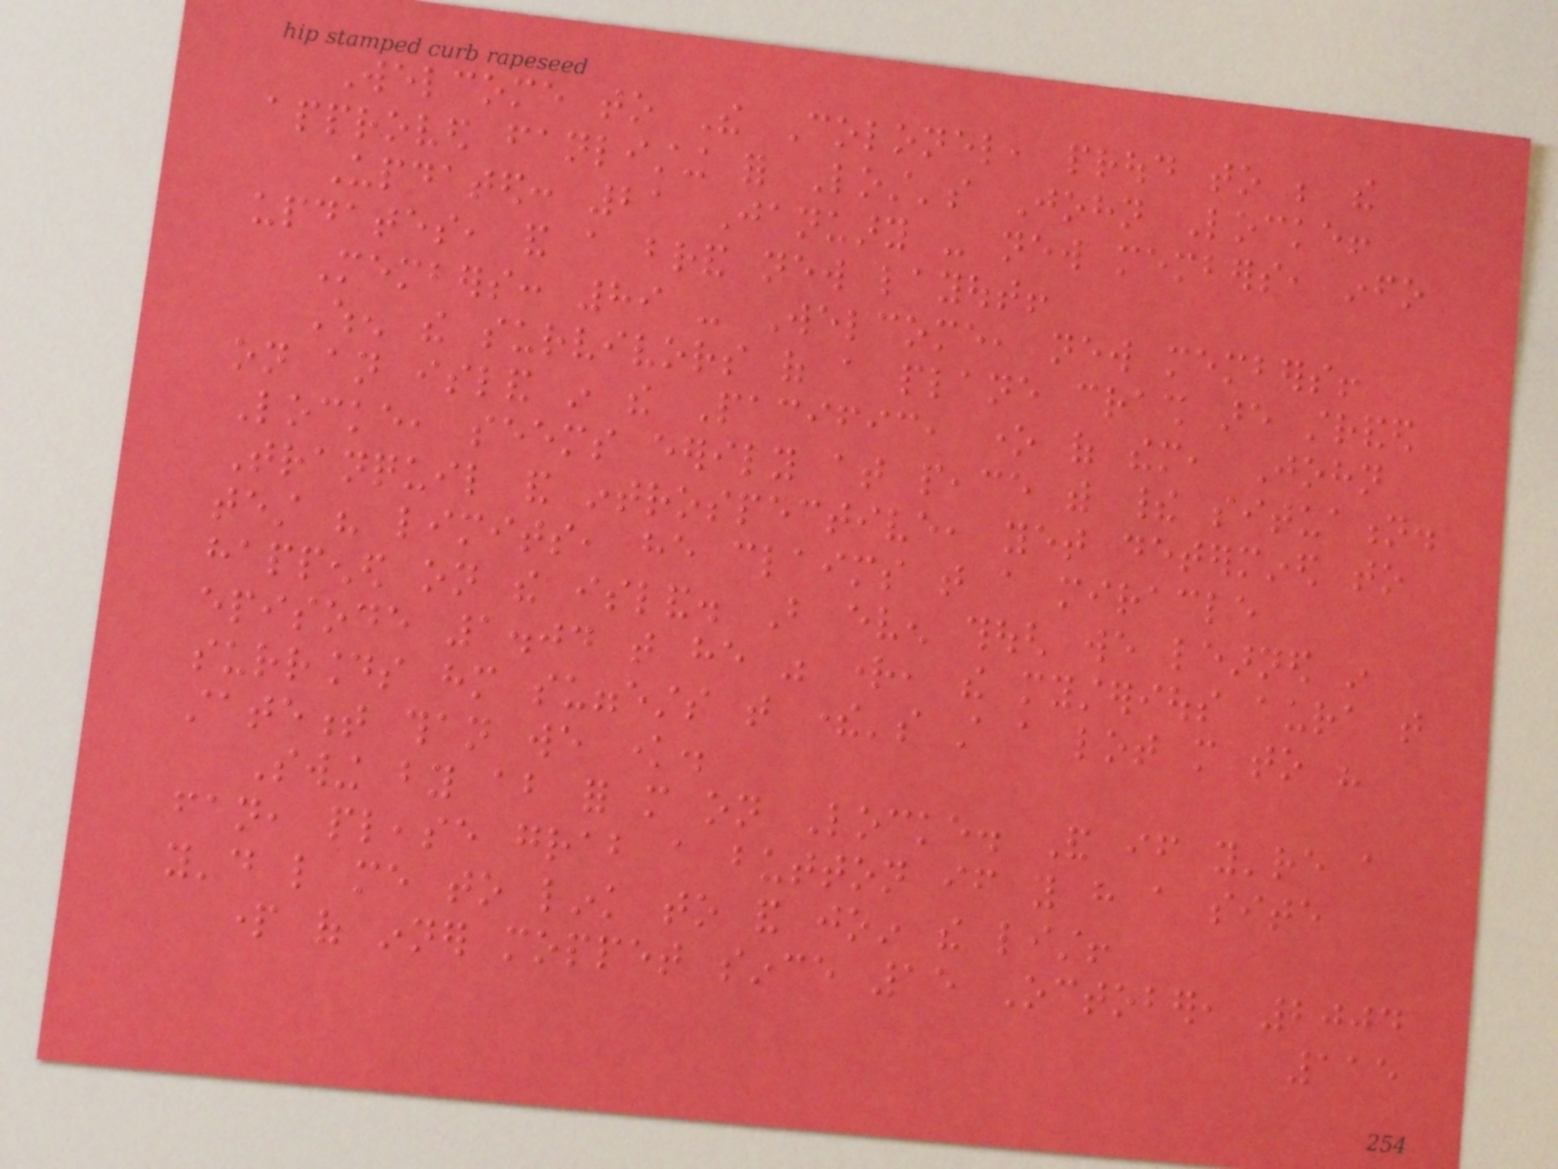Welcome to The Colonel, proud to be the
approved fanlisting for Lost's John Locke!
Updated: 21 January - new members, info
updates, and a brand new layout!
Members: 89 - Welcome, new members!
When the survivors of a plane crash are stranded
on an island in the Pacific, one of them, John
Locke, seems eerily at peace with their situation.
Tranquil and introspective, yet determined to
test his limits, he claims that a miracle
happened on the island. But even though we learned in
episode 1.04 that he was right, the mysterious aura that
surrounds him suggests that there's still a lot more to his
statement than we know.
Swing by about for more on Locke. And if you're a
fan, please grab a button if you have a site
you'd like me to link to and join the list!
part of inner moppet since 15 October, 2004
115
